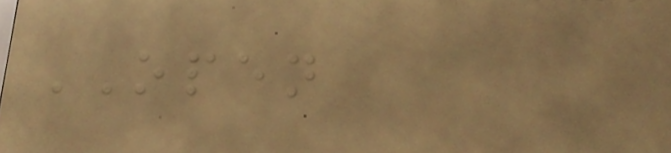OPEN
